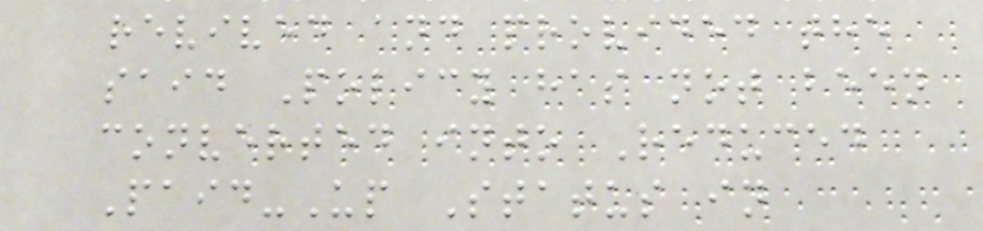revived and provided the
said Policy has not been
converted into Reduced
Paid-Up Status in
